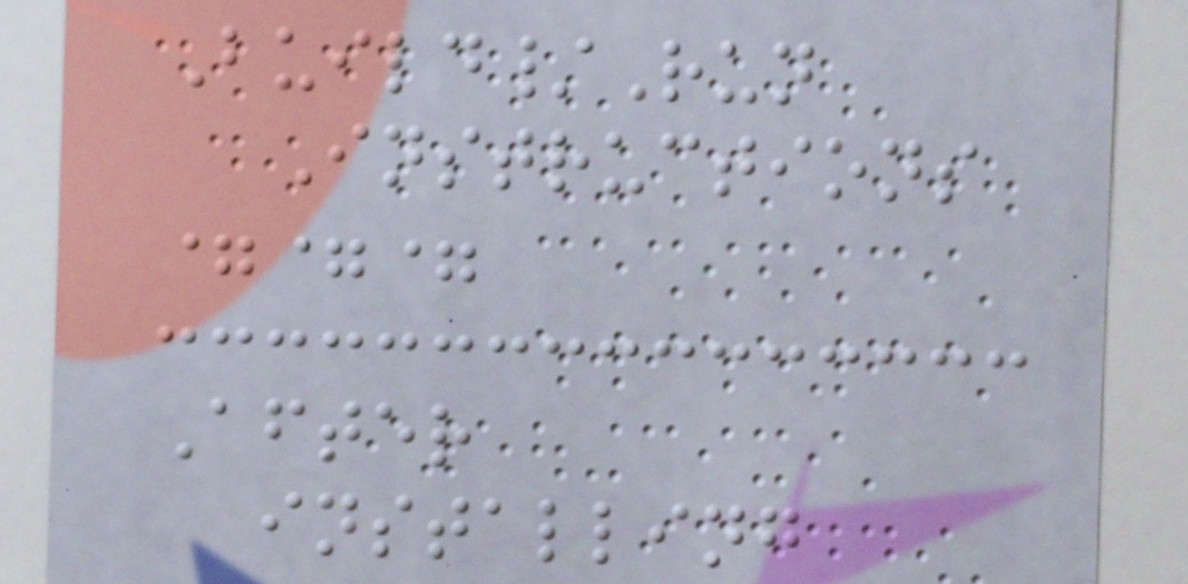Build/Run
Instructions
===
After
installing
